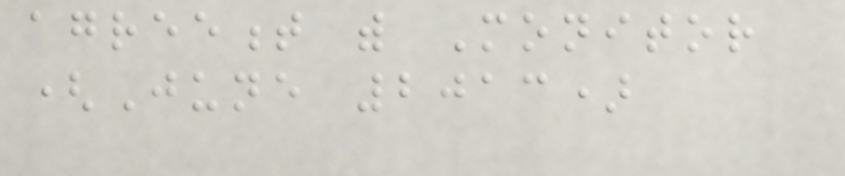agreement with Monitor
(June 2013)
